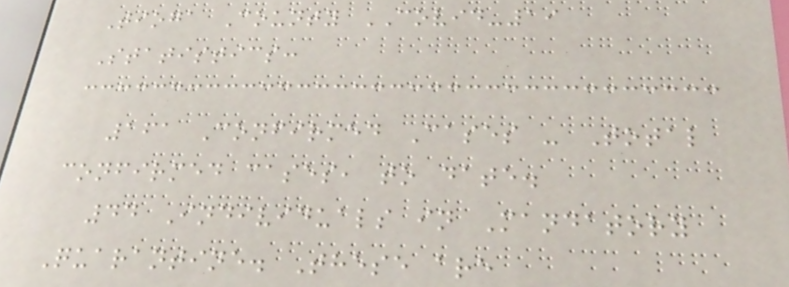Tioga County COVID-19
Statistics:
161 Confirmed Cases - Total
confirmed cases, to date.
44 Individuals in Mandatory
Quarantine. These are
